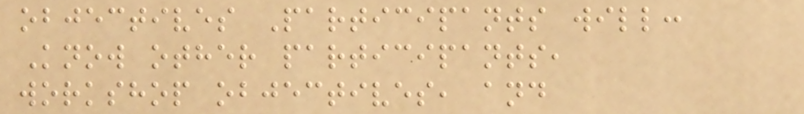objectives Participants will:
Know other participants,
workshop objectives, and
